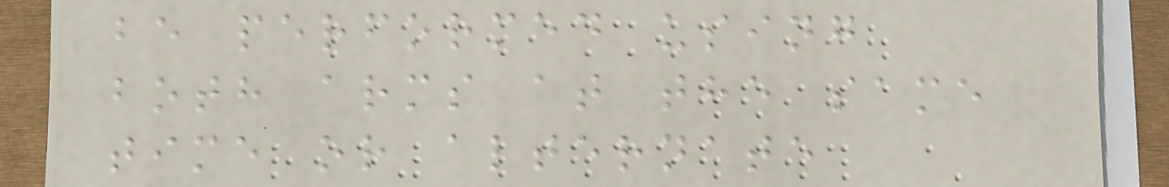be performed using
both arms at the same
time or alternate
